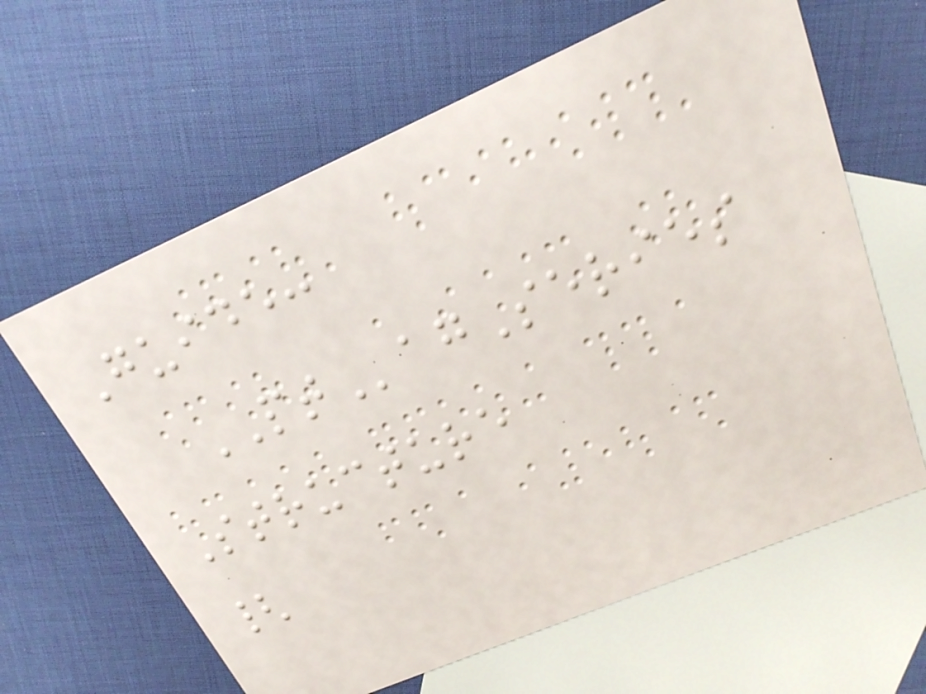Guide:
PTagSeries
Structure
{
